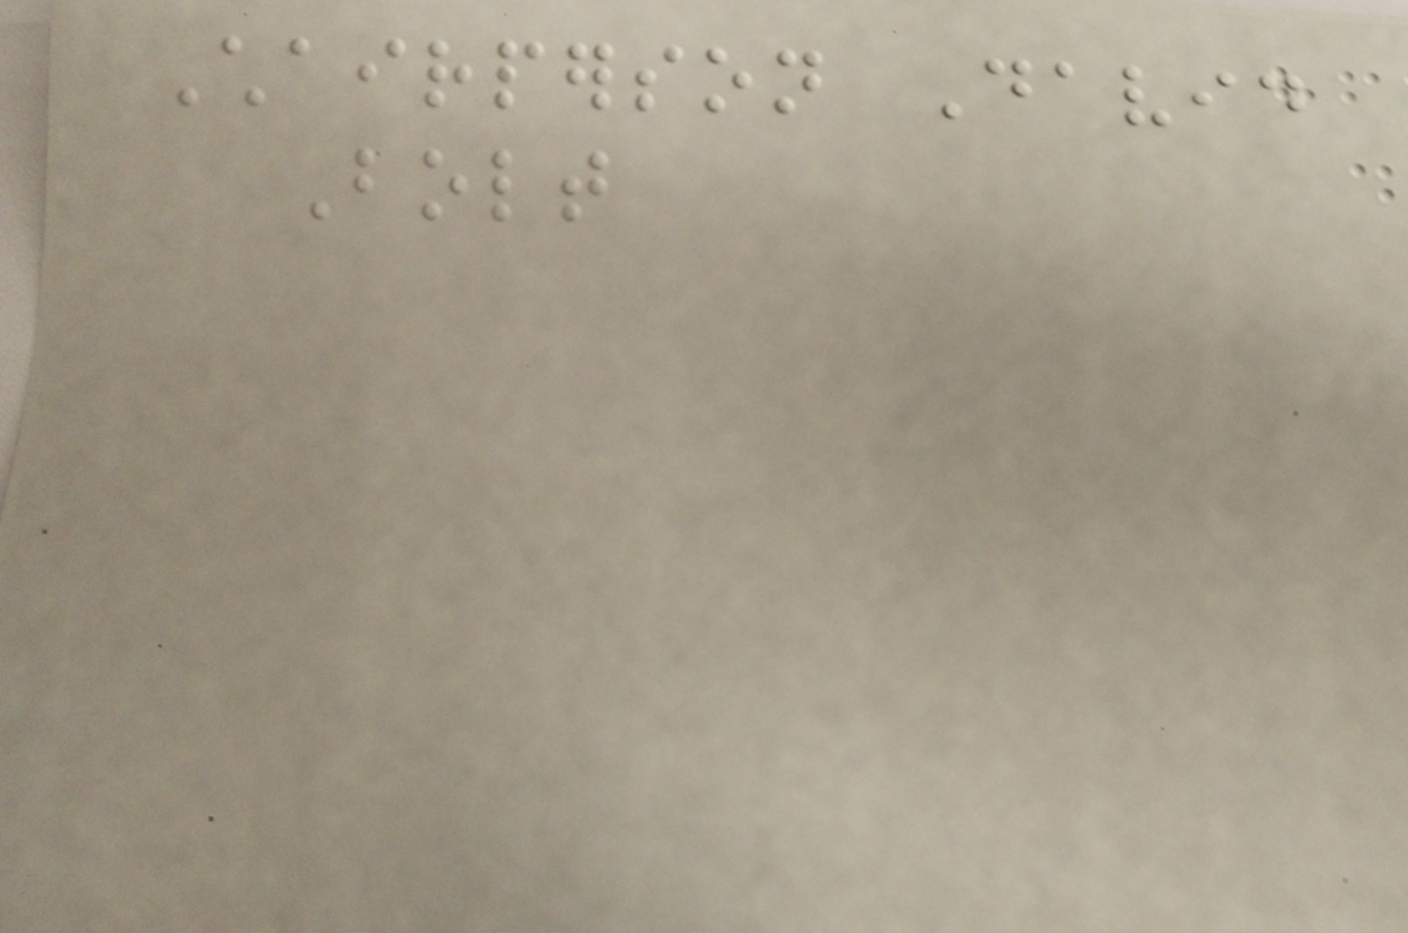Chairperson David
Bolt
